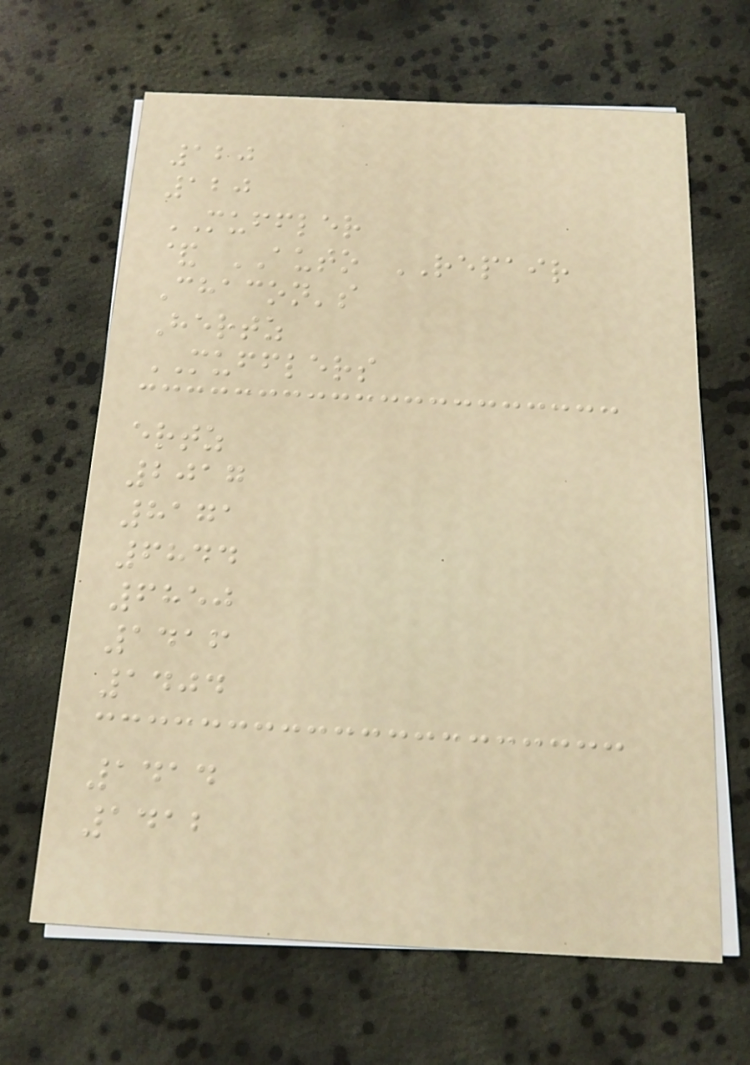120
120
MUFFLER
& AUTO REPAIR
Chacon's
Hertz
MUFFLERS
ertz
2017
8171
6844
6850
1416
1404
1414
1412
